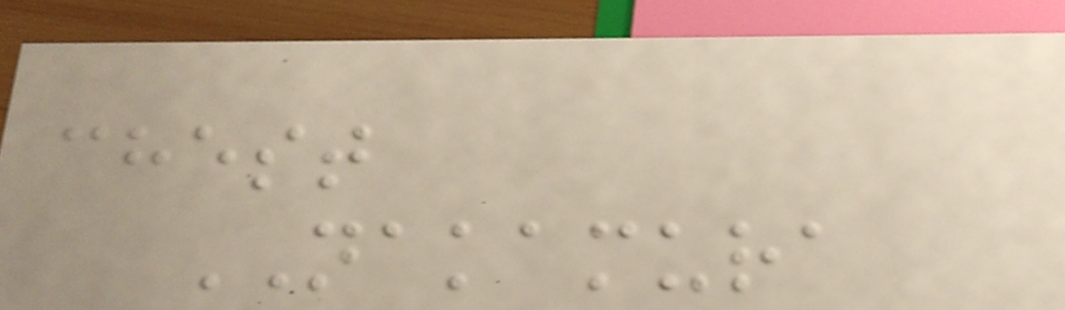chest
NAKAMURA
